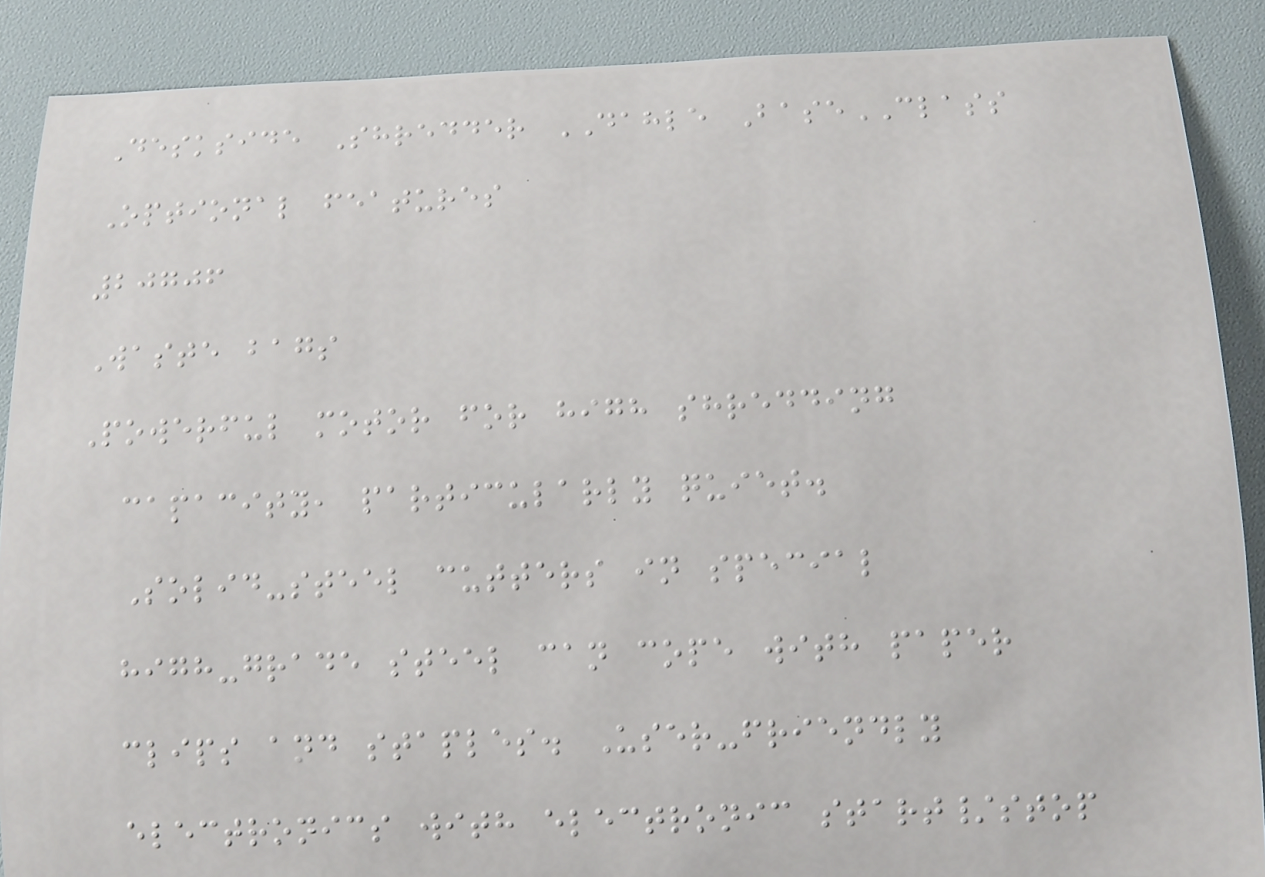Deskside Shredder DAHLE BaseCLASS
Optional features
20706
Waste bags
Powerful motor for high shredding
capacity, particularly quiet.
Solid-steel cutters in special
high-grade steel can cope with paper
clips and staples. User-friendly
electronics with electronic start/stop
